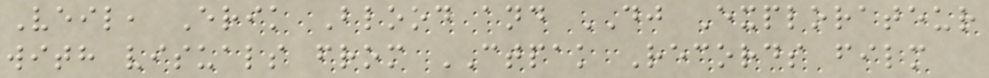Veil, Erik Blood and DJ Explorateur
with visuals from CTPAK Records film
